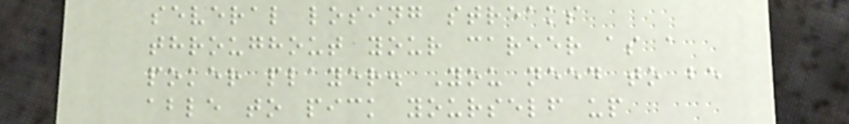several losing streaks
throughout your career as a
poker player. You need to be
able to pick yourself up
